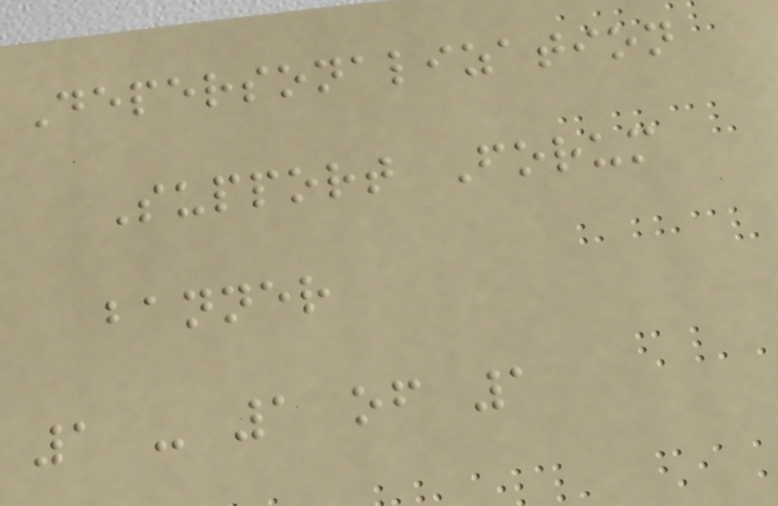Depersonalization
Support Forum
banner
1 - 1 of 1
